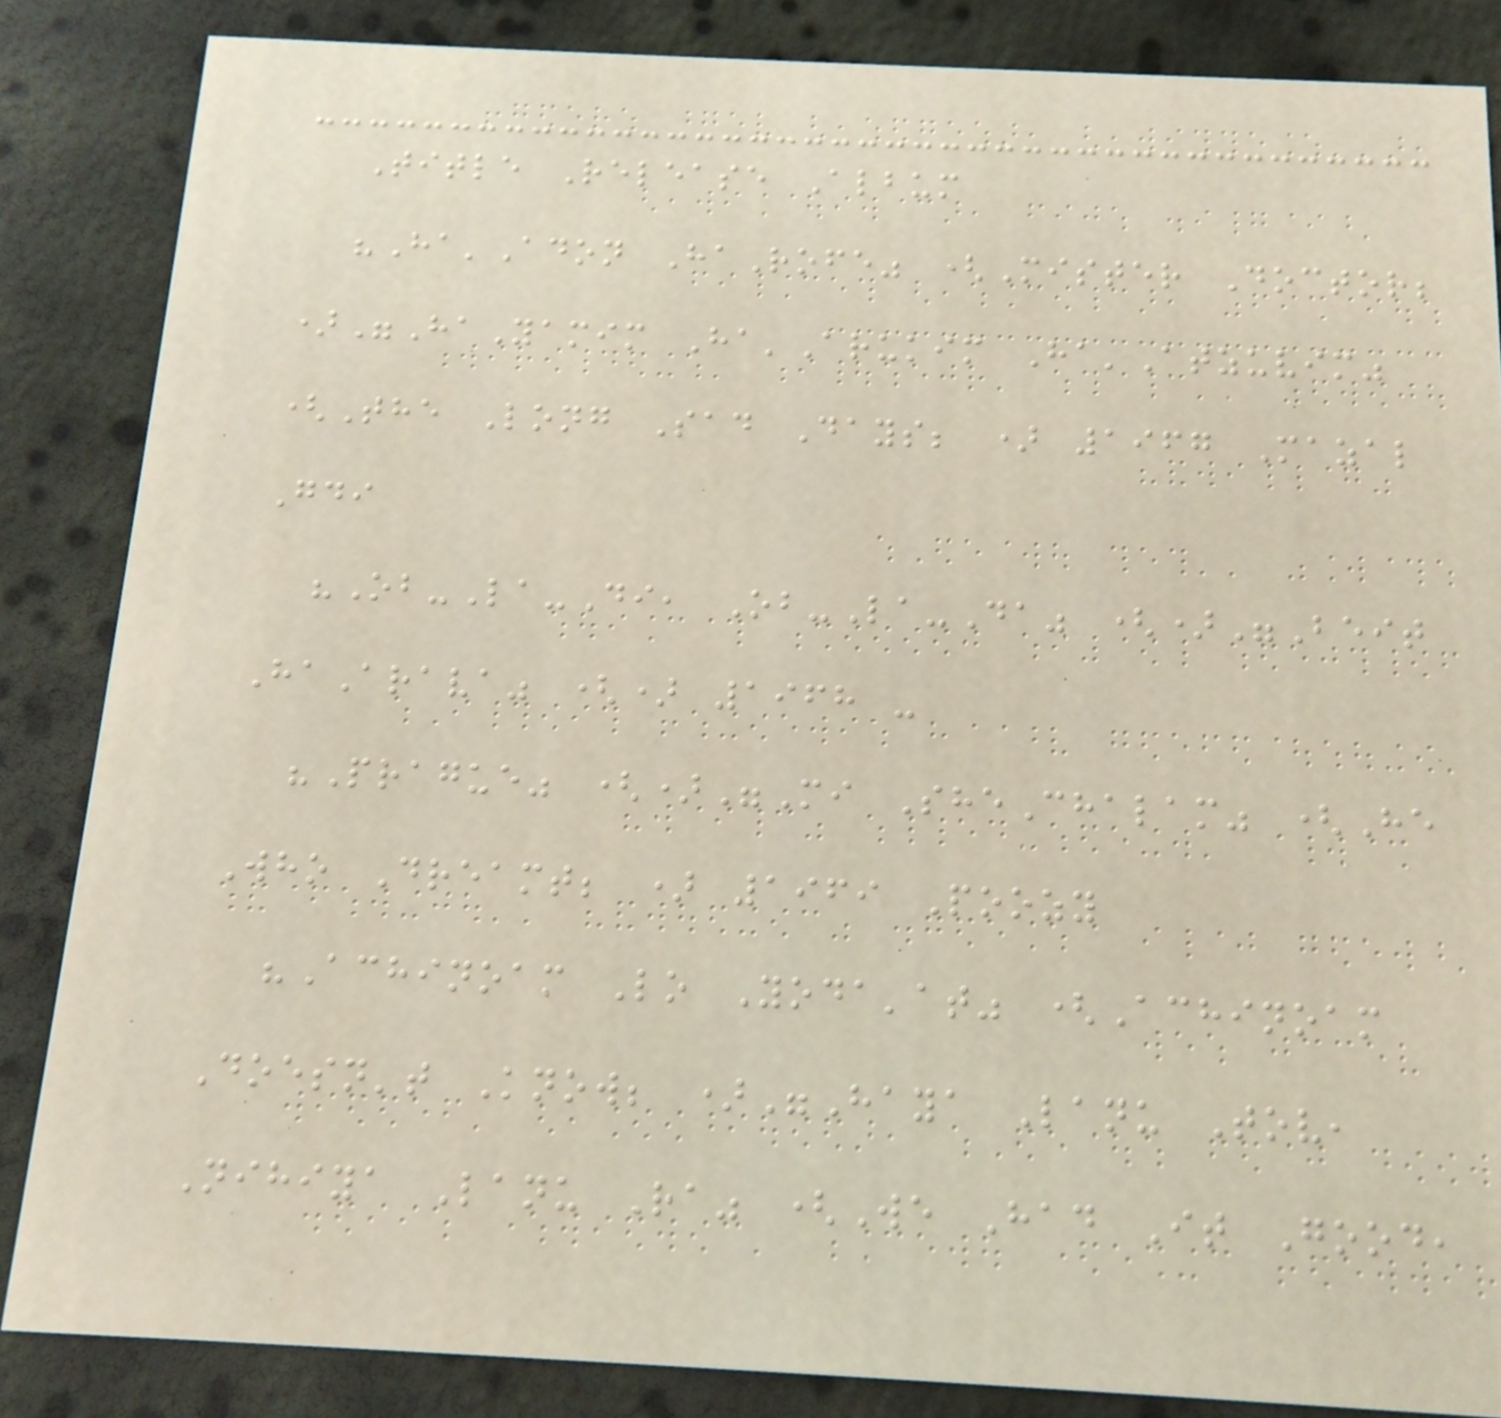Title Release Album
"Ha'Adon HaRofe" (Mister Doctor;
)"HaYamim Ha'Arukim Ha'Atzuvim"
(The Long Sad Days; ) 1967 Mazal
Gdi
"Ob-La-Di, Ob-La-Da" ()"Beit
HaArava" () 1968 -
"Prague" ()"Mi SheChalam" (He
Who Dreamt; ) 1969 Poozy
"Achinoam Lo Yoda'at" (Achinoam
Doesn't Know; )"Haya Lanu Tov,
Nihiya Lanu Ra" (We Had It Good,
